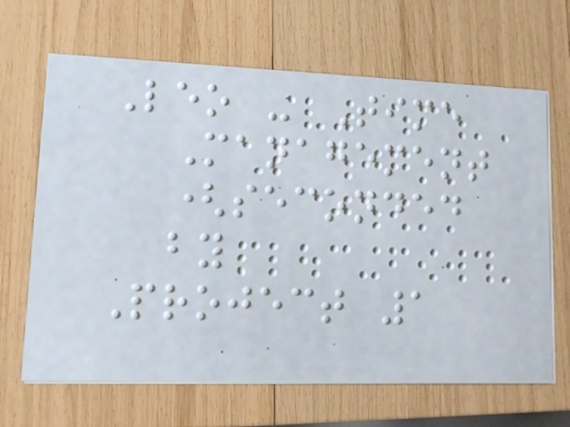Leo - Time
Management
(seconded
by
Project 1
